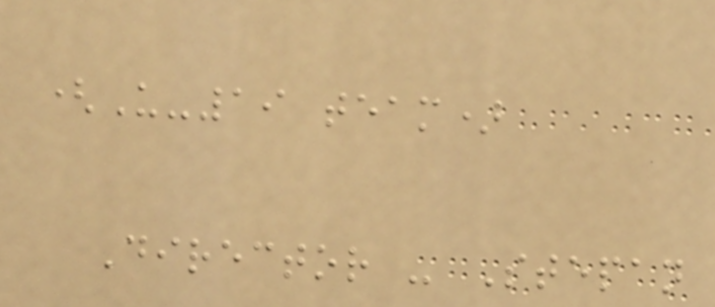(U-19 team)
Director - Stepan
